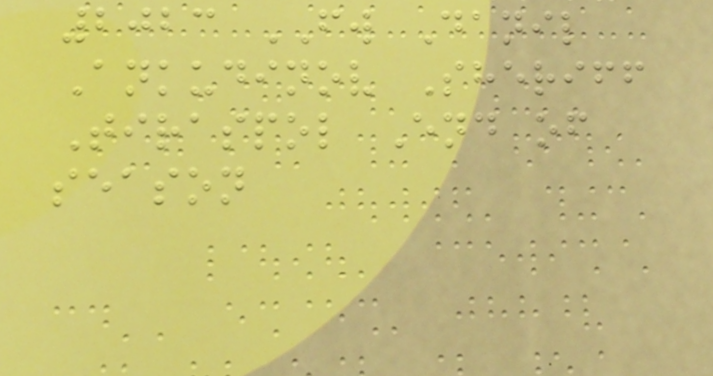2023 FW Danil
Ankudinov Sheriff
Tiraspol End of
season
